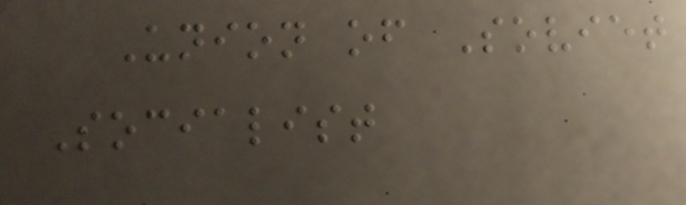Union of Soviet
Socialist
